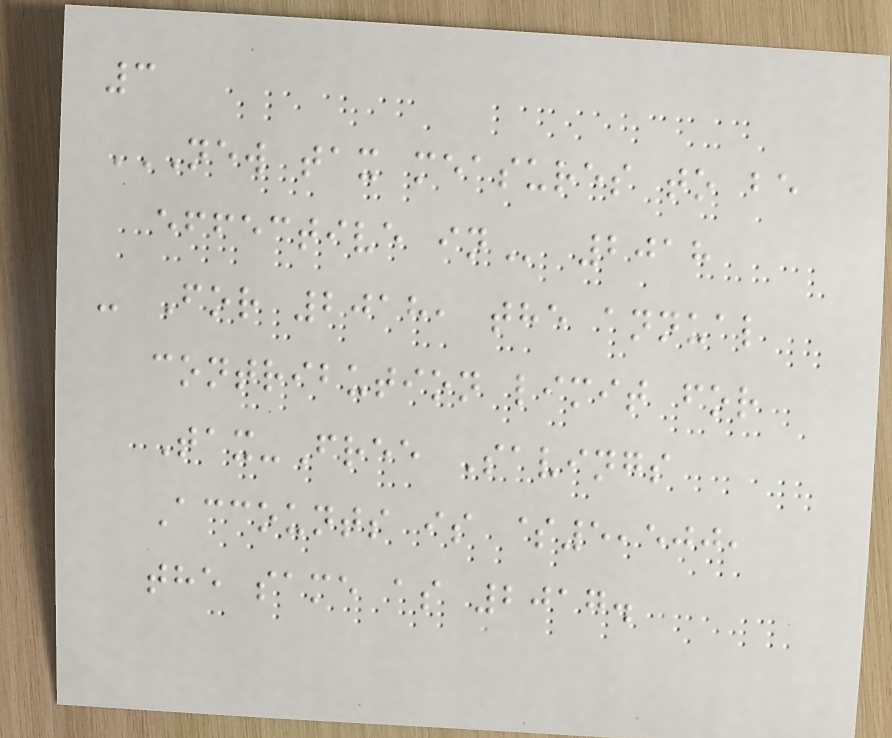3
NEW TAX MEASURES TO BE
EFFECTIVE IN 2018
- For 2018, the annual
contribution limit for
Tax-Free Savings
Accounts is $5,500,
the same as 2017.
